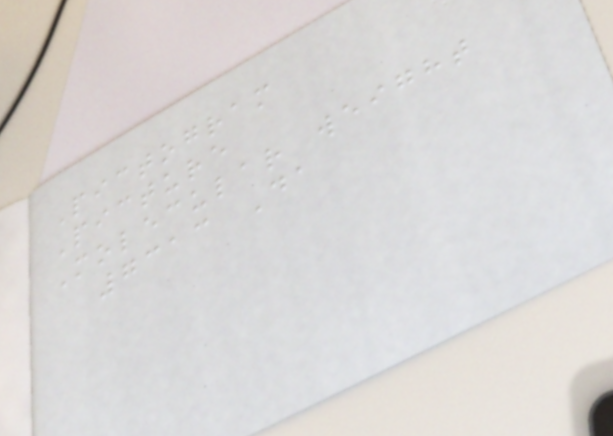Pictogram
Picture
Molecular weight
7313 Da
